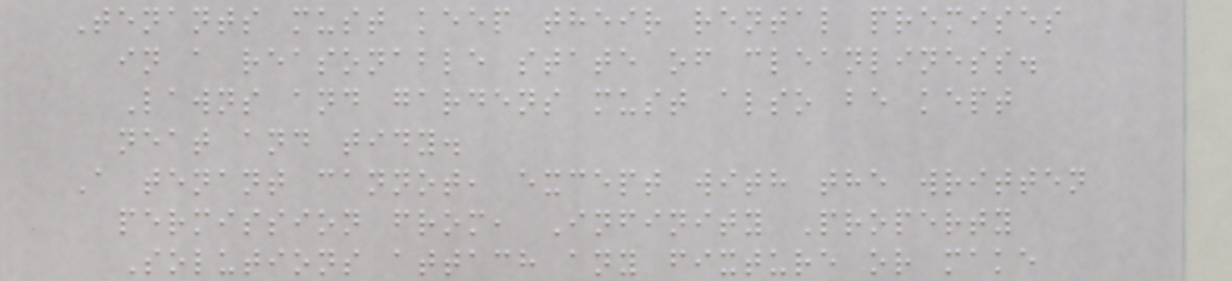Tenants must keep their rental premises
in a reasonable state of cleanliness.
Lawns and gardens must also be kept
neat and tidy.
A tenant cannot, except with the written
permission from, Infinity Property
Solutions attach any fixture or make
